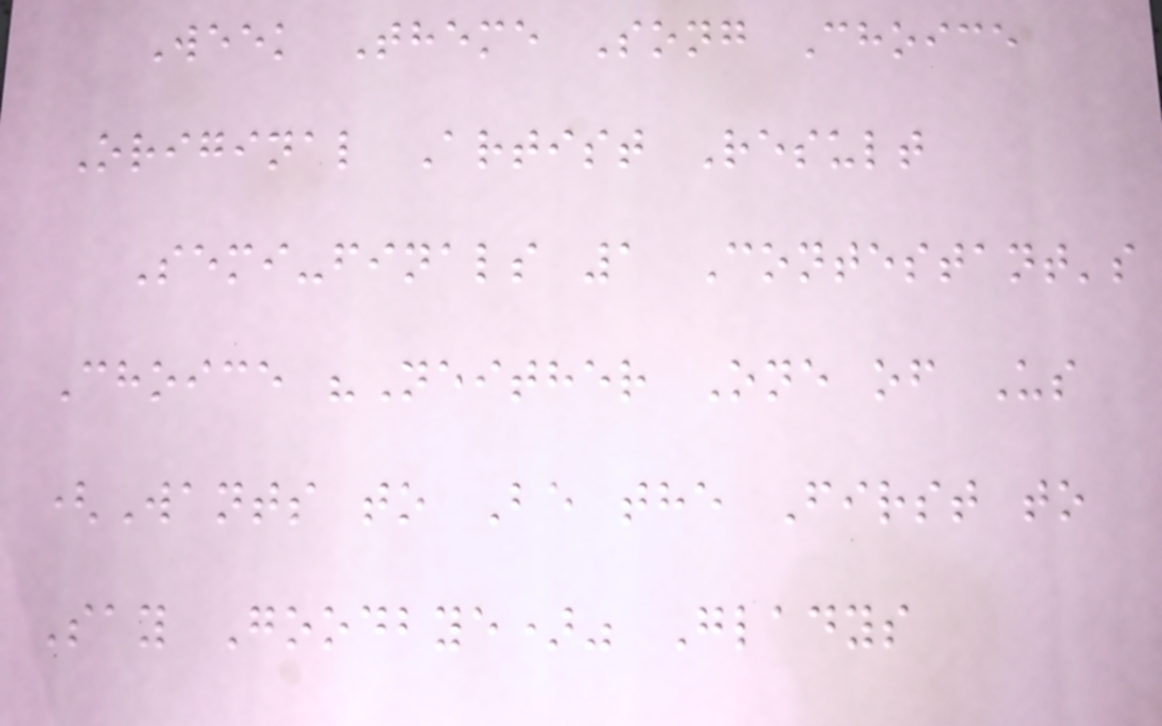Week Theme Song Choice
Original Artist Result
Semi-finals 1 Contestant's
Choice "Neither One of Us
(Wants to Be the First to
Say Goodbye)" Gladys
